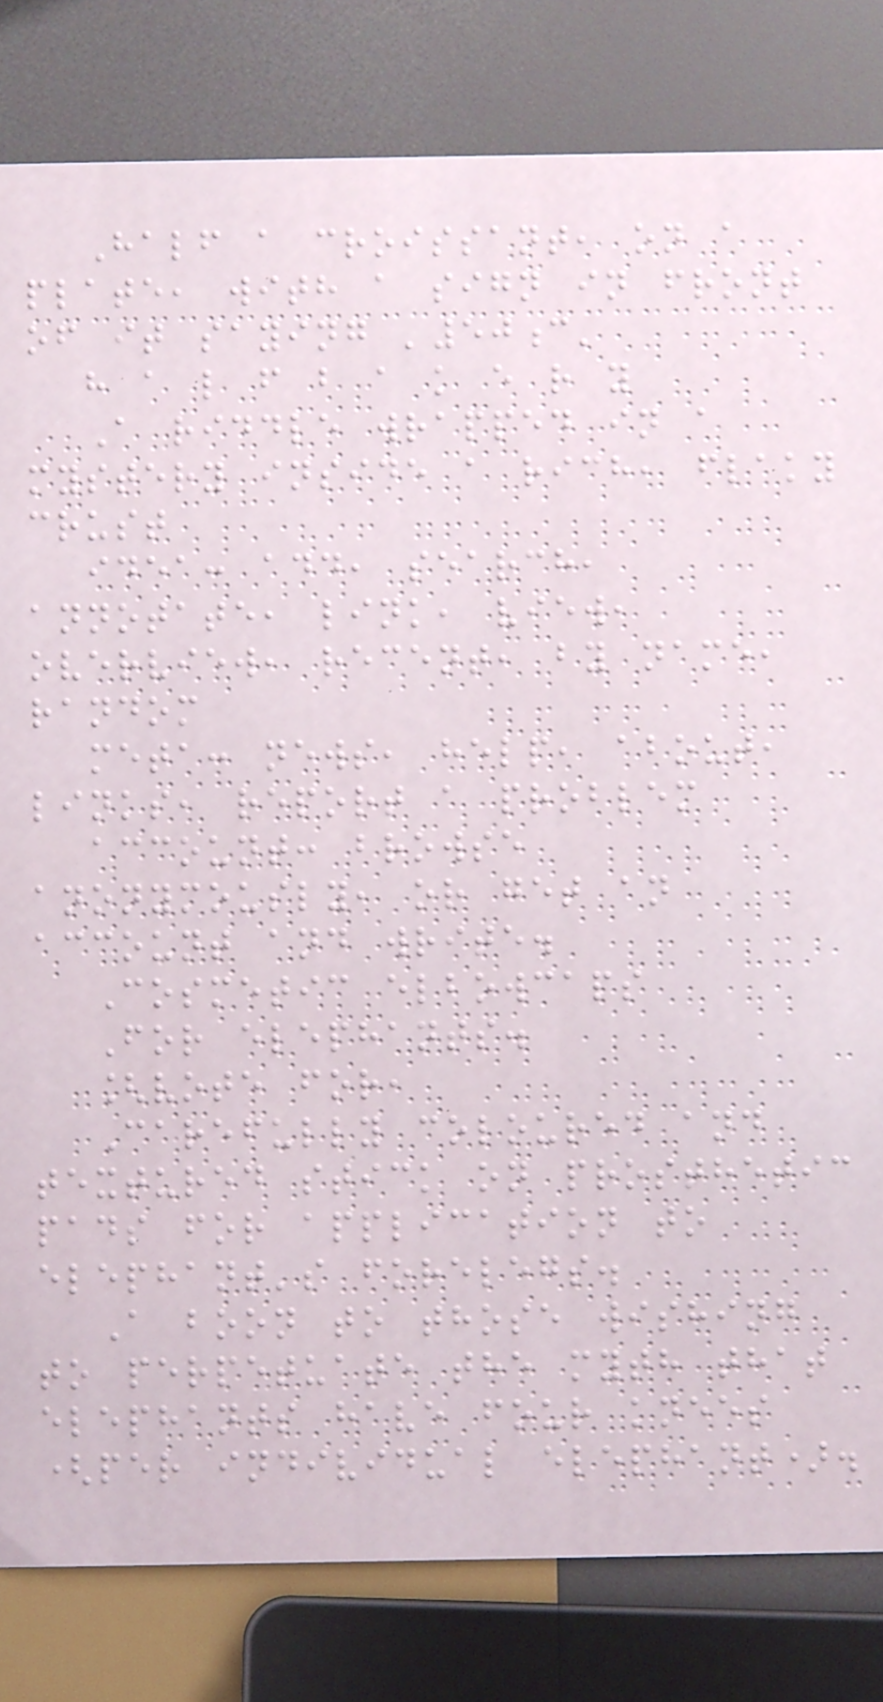Half a croissant, on a
plate, with a sign in front
of it saying '50c'
h a l f b a k e r y
A riddle wrapped in a
mystery inside a rich, flaky
crust
idea: add, search,
annotate, link, view,
overview, recent, by name,
random
meta: news, help, about,
links, report a problem
account: browse
anonymously, or get an
account and write.
Cosmetic elbowcaps
For elephants.
[vote for,
Carefully coloured and
textured stick on prosthetic
pads for application to
elephant's forelegs.
A boon to those wishing
to perpetuate the myth that
elephants have four knees
(per individual elephant).
